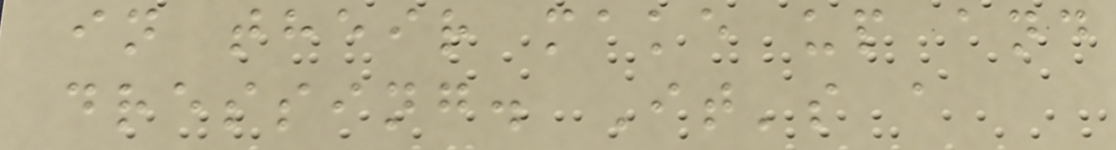in their make up and
dressing. It's a
